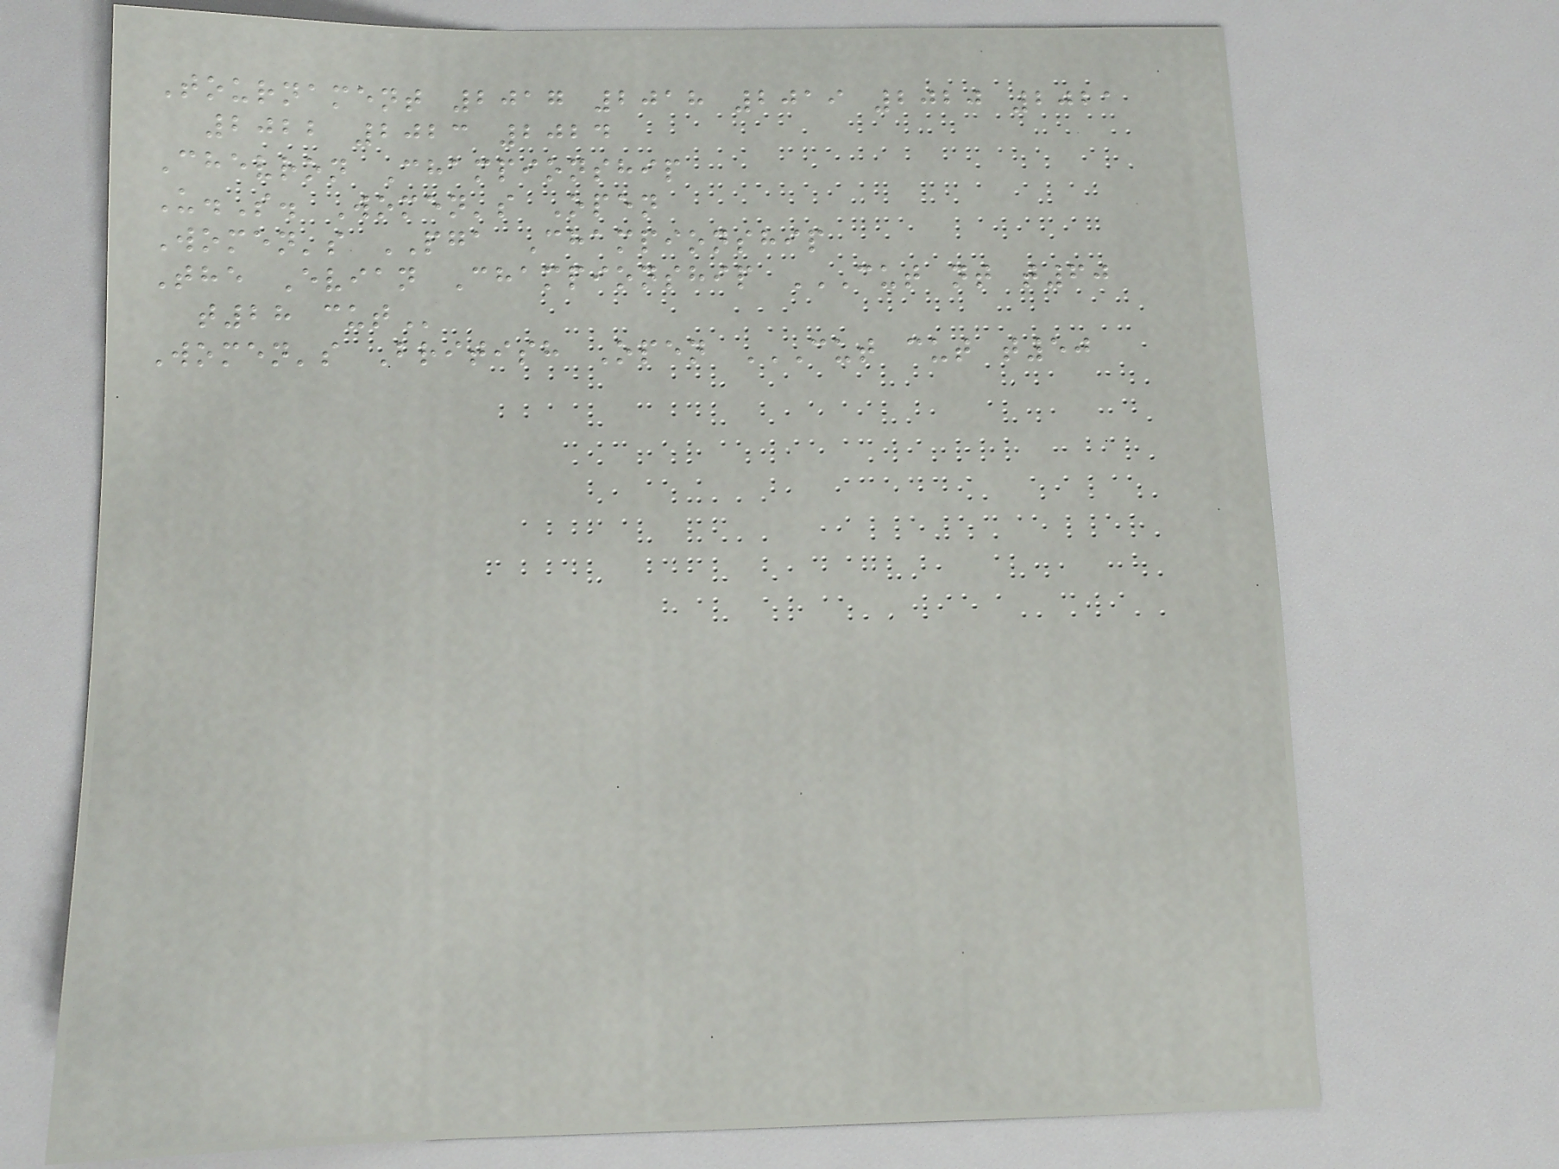Tournament 2017 2018 2019 2020 2021
2022 2023 2024
Chevron Championship
U.S. Women's Open
Women's PGA Championship
The Evian Championship CUT NT T60
T28 CUT
Women's British Open CUT CUT T50
